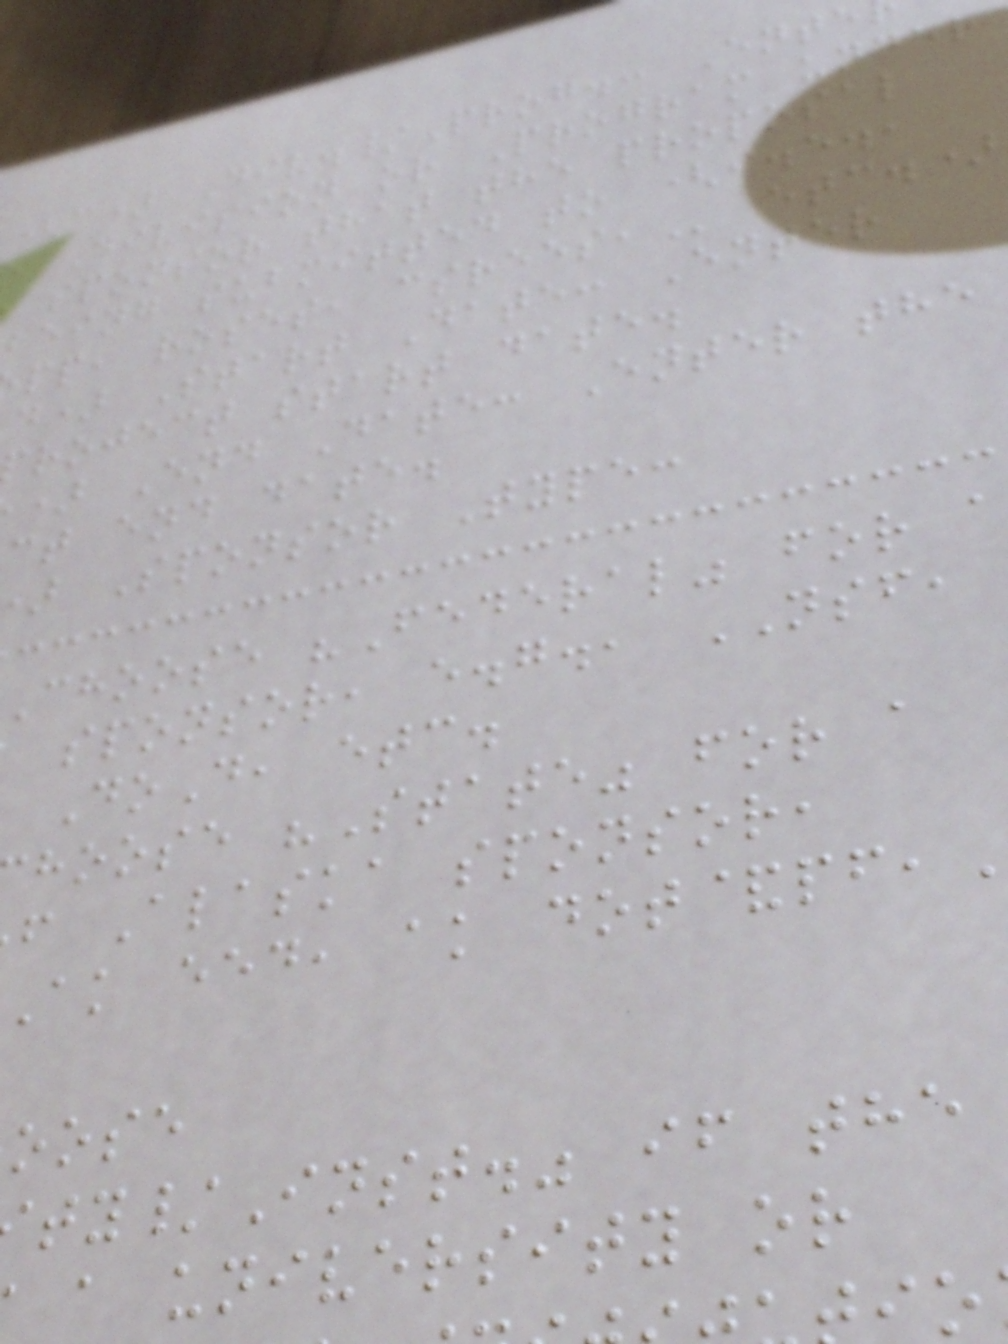(c) Div./Prog.: Ente
Division or Program under
sponsor that the proposal
being submitted to (i.e.,
pp, roses,
d) Start Date: Enter
roject start date.
) End Date: Enter the
ct end date.
Sponsor Type:
choose "Federal" for a
sponsor, e.g., NSF,
DoD, etc.
hoose "State" for a
f Alaska sponsor,
ak eed, ak
oose
ty/Inst." if the
a university or
